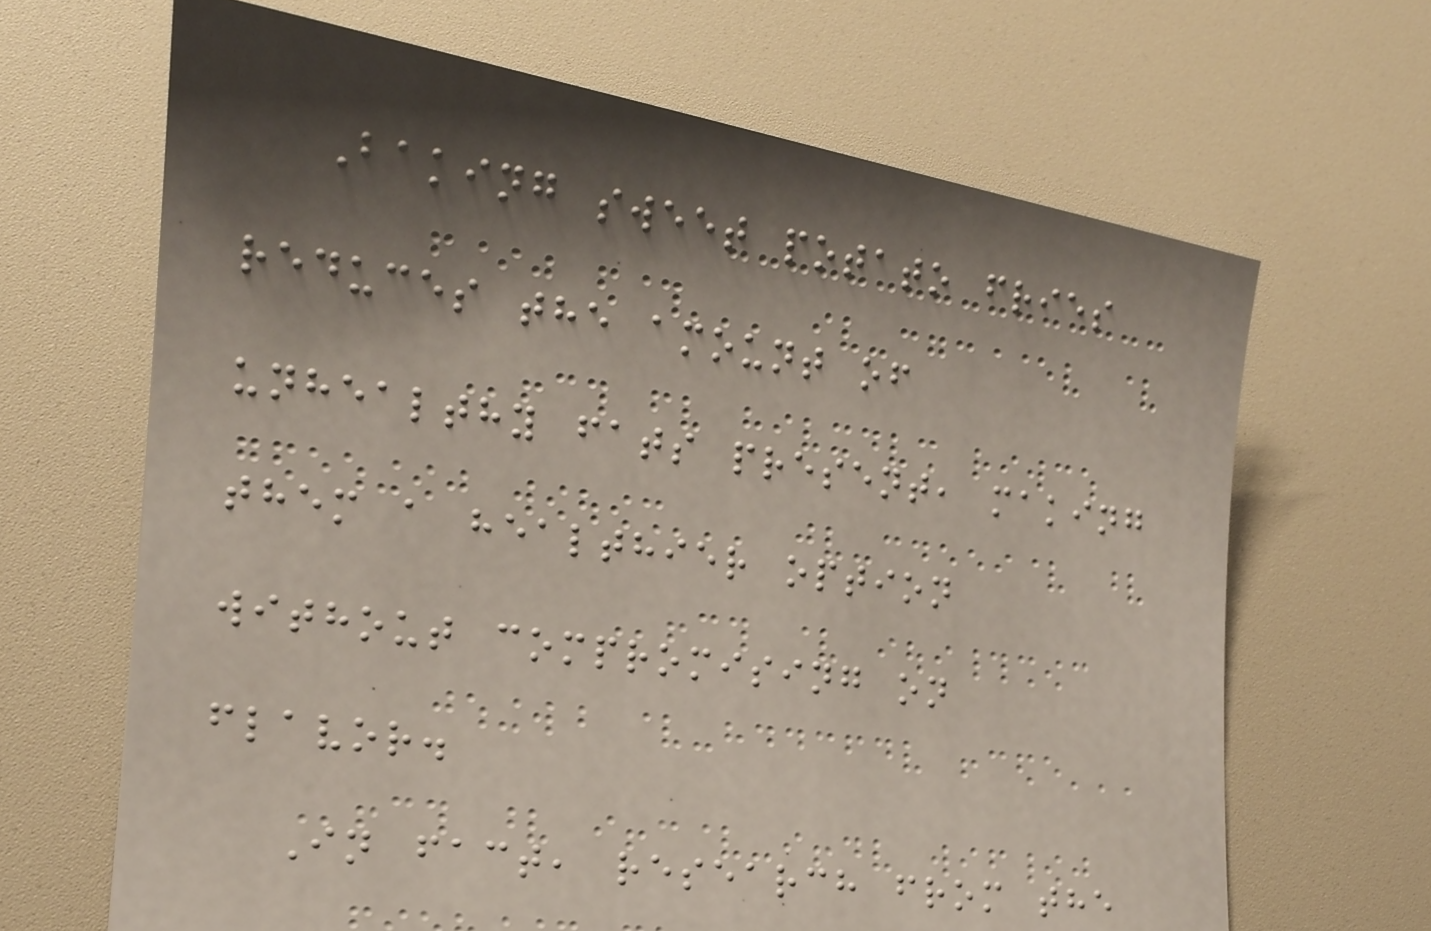Baking sweet potato fries
reduces the amount of
unhealthy fats present, making
them a healthier option
without compromising on
flavor.
In fact, research from the
